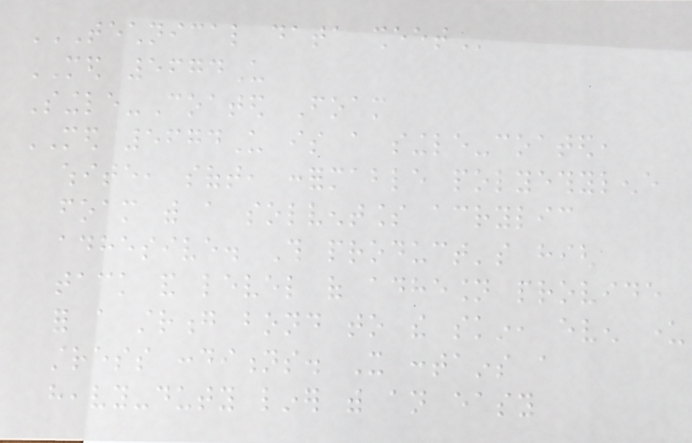TECHNICAL DATA SHEET
MED 5674U
Single-Coated Foam
MED 5674U is a single-coated,
white, soft, conformable polyethylene
foam with a solventless acrylic
adhesive. This product's high
tack and level of adhesion provide
for a strong bond to the skin, even under
stress conditions. It contains a
heavy-duty liner with an easy
